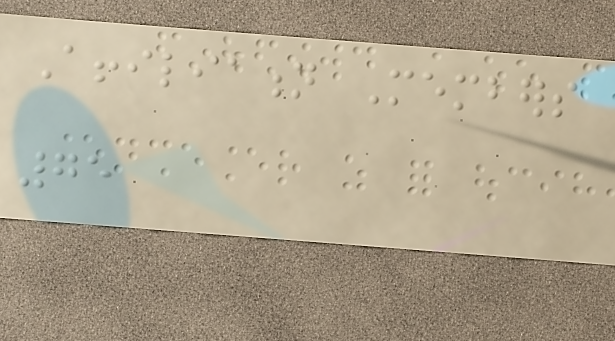Affiliation Members
75
